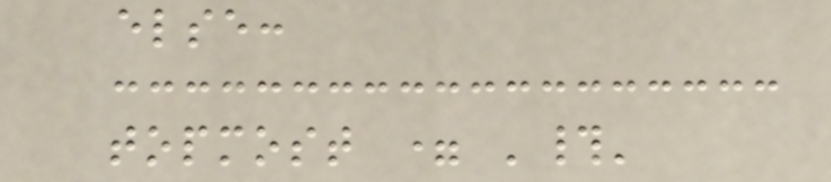else:
topmost = '#'
